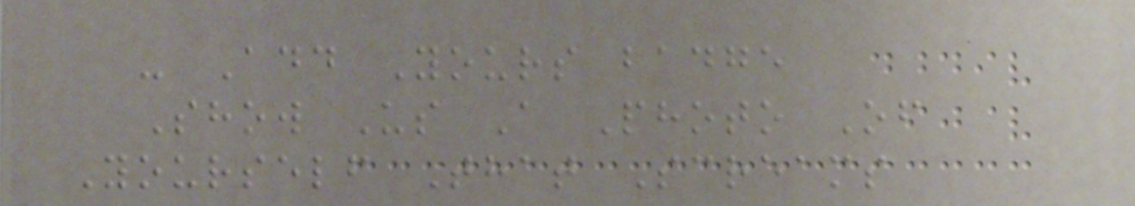- Add Yours badge
Show Us A Photo Of
Yourself That Screams
